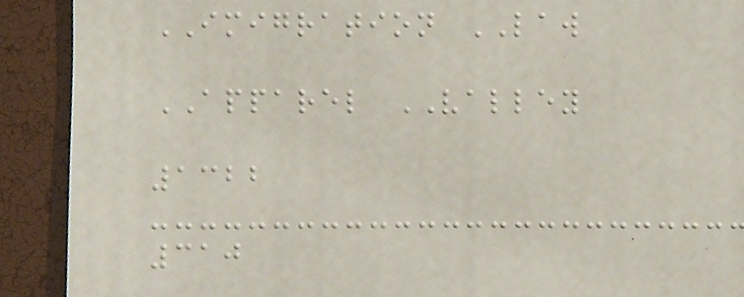IMIGRATION LAW
APPAREL VALLEY
1322
310
